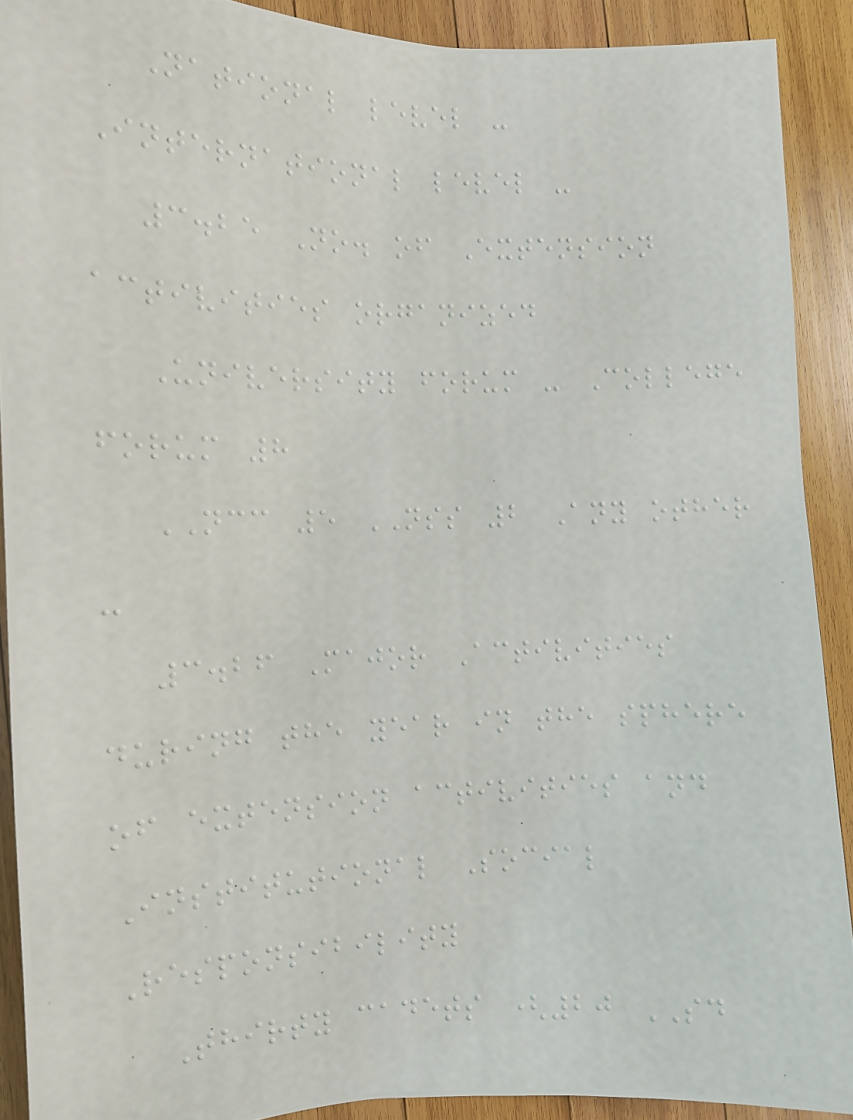National level -
International level -
3.25 No. of Extension
activities organized
University forum - College
forum 8
NCC 5 NSS 2 Any other
-
3.26 Major Activities
during the year in the sphere
of extension activities and
Institutional Social
Responsibility
Thirty cadets (20 SD
